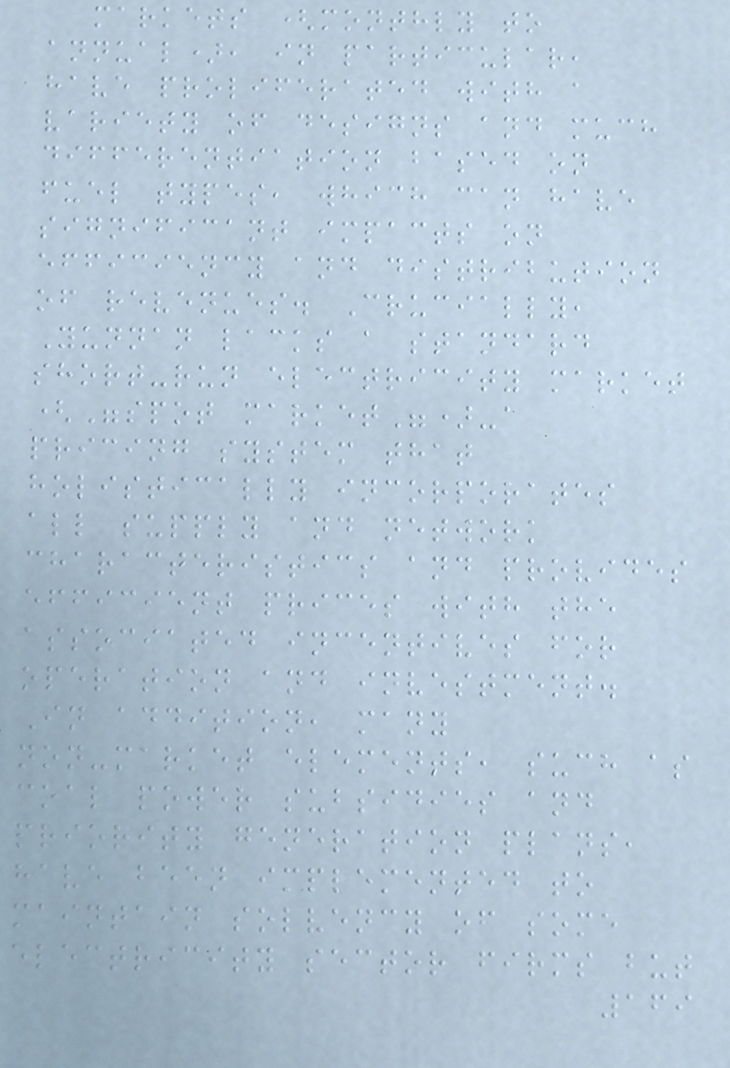markets (monthly to
annual), in particular,
have proliferated with a
variety of designs and much
differentiation based on
fuel types, which can have
significant impacts on
efficiency and distribution
of revenues. Crucially,
Yunnan lacks a standard
short-run electricity market
("spot market")-a
pricing system that
holistically incorporates
all supply and network
characteristics and provides
efficient prices with the
associated incentives for
operation and investment.
In addition, many
non-market elements, such as
coal power subsidies and
priority generation plans,
have been implemented to
maintain solvency of some
electricity sector firms but
169
